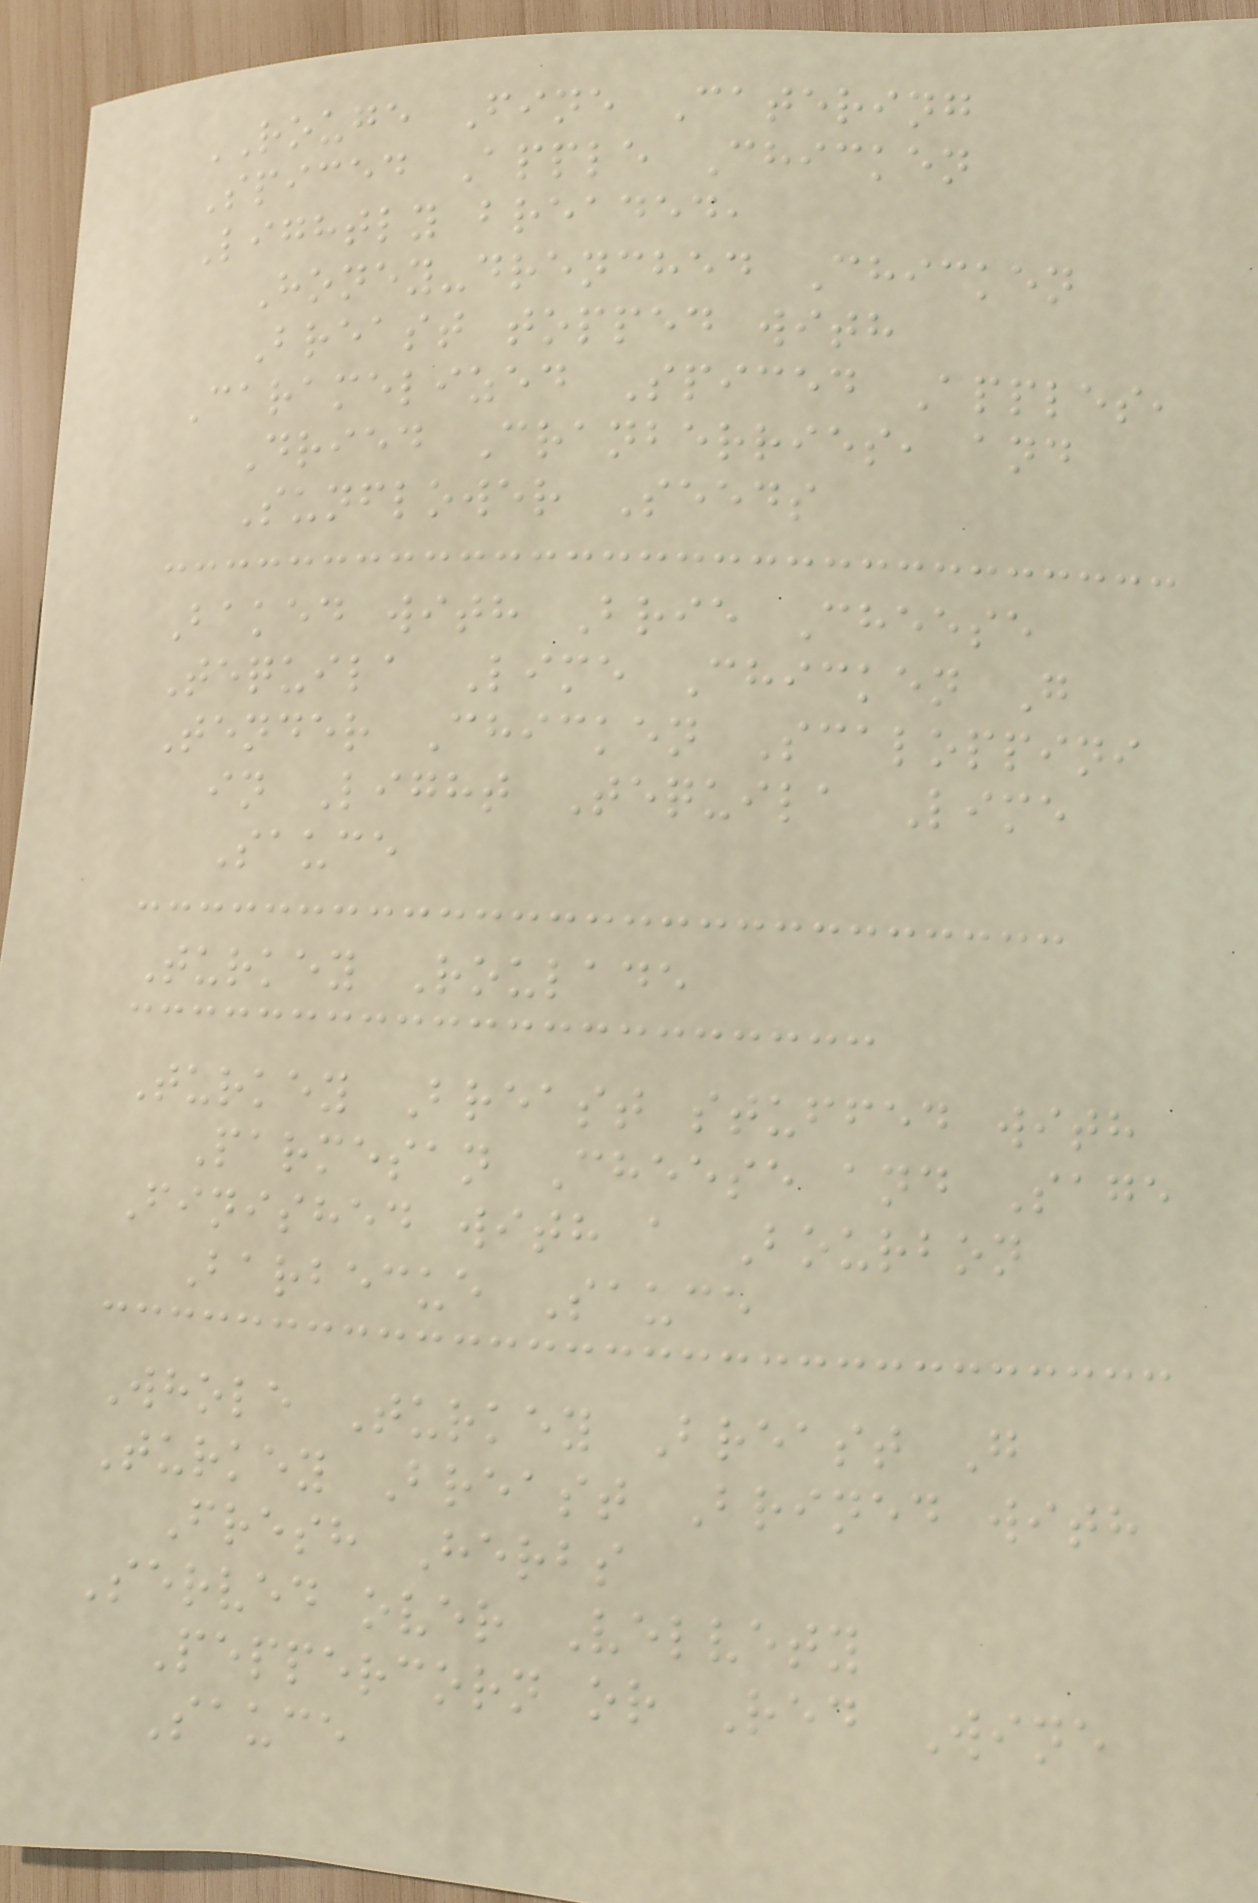ROUGE Fine Catering
Spiced Apple Chicken
Lightly breaded,
Honey-drenched Chicken
Breast topped with
Caramelized Spiced Apples,
Dried Cranberries, and
Sunflower Seeds
Baked with Brie Cheese
Tequila Lime Chicken G
Tender Chicken Scaloppini
in Light Tequila Lime
Sauce
Turkey Roulade
Turkey Breast stuffed with
Parmesan Cheese and Sage
Finished with a Bourbon
Barbecue Sauce
Whole Turkey Breast G
Turkey Breast Brined with
Fresh Herbs
Served over Velvety
Peppercorn or Red Wine
Sauce
